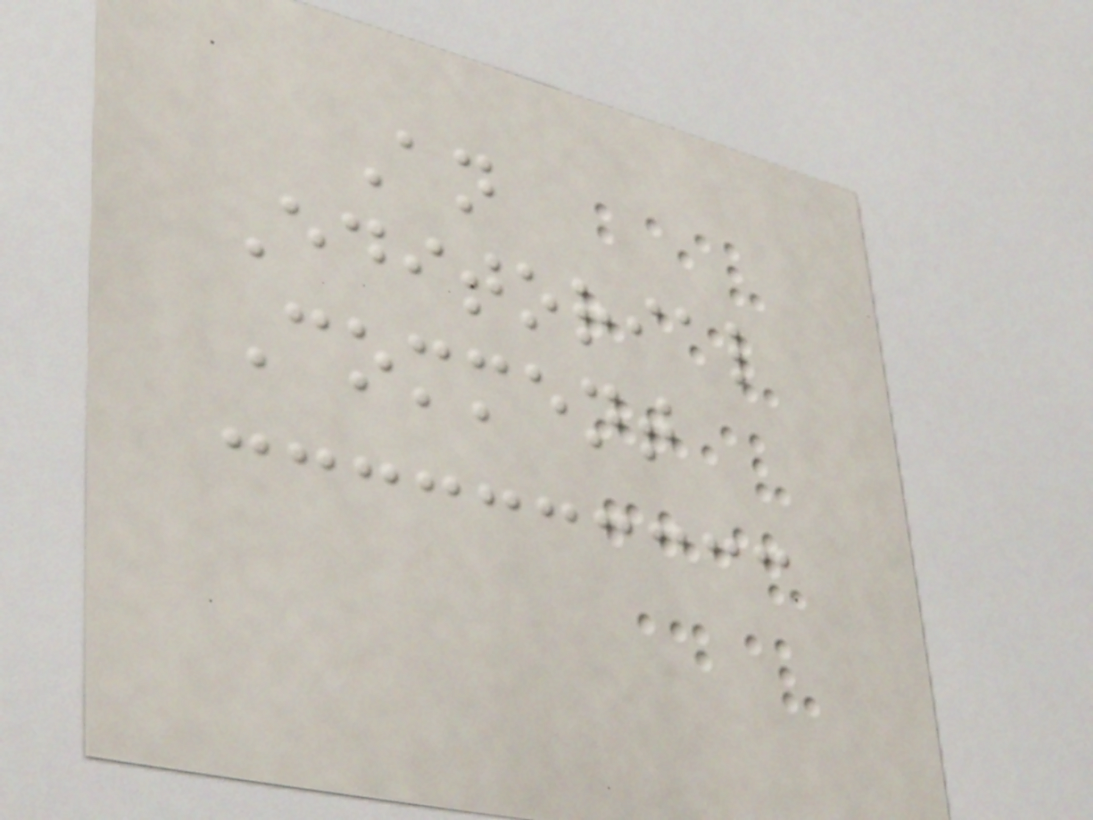An
Editorial
Comment
